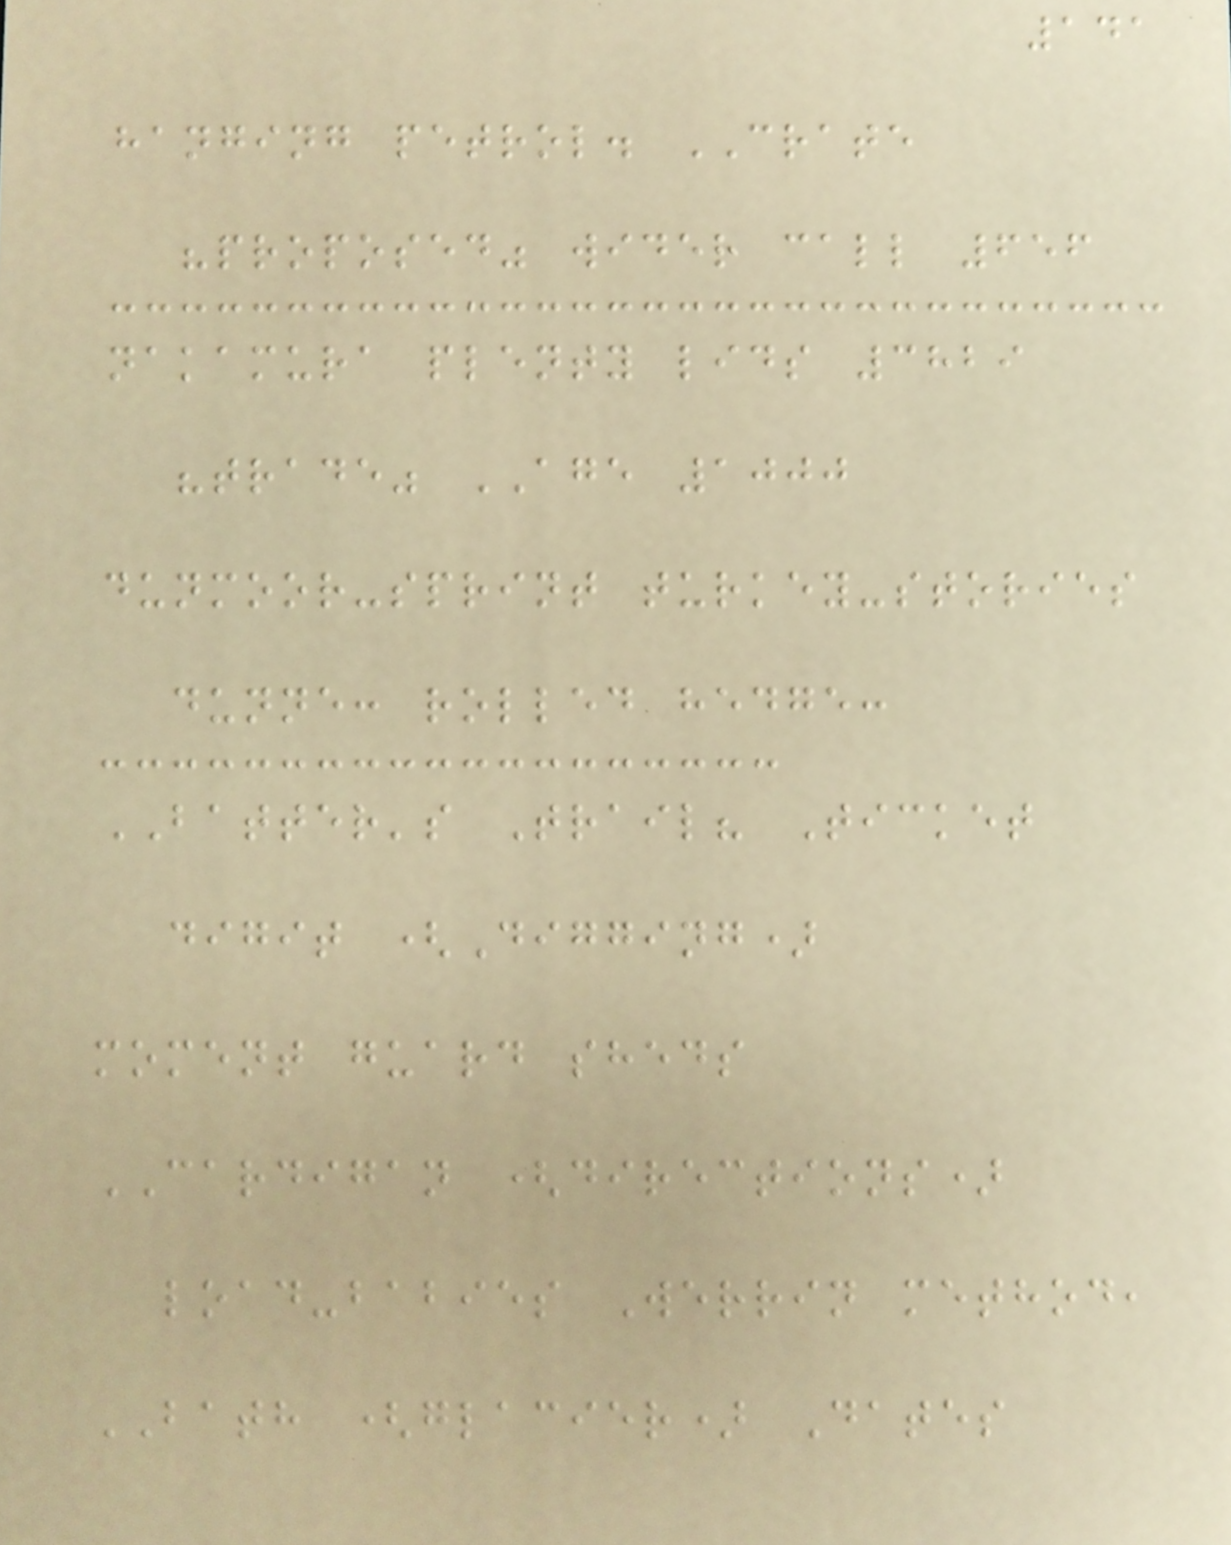141
hanging petrol. CRATE
"proposed" wider call 656
nakamura plenty lids 3829
"trade" AGE 1000
dunmoor-sprint turkey-stories
dunne: rolled hedge:
BATTER's Trail? Ticket
digit (Digging)
moment guard sheds
CARDIGAN (directions)
load-babies Werrin method,
BATH (glacier) Dates
